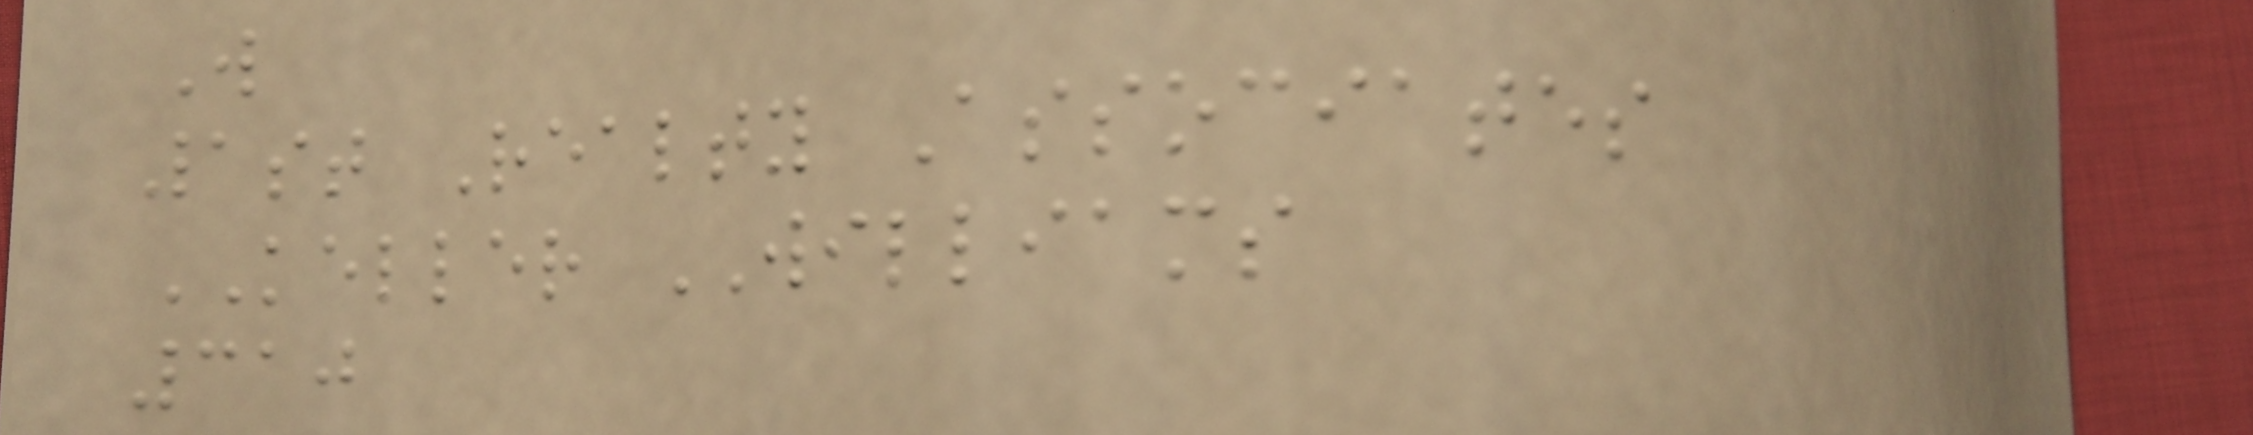W
1st Realty Associates
KELLER WILLIAMS
310
